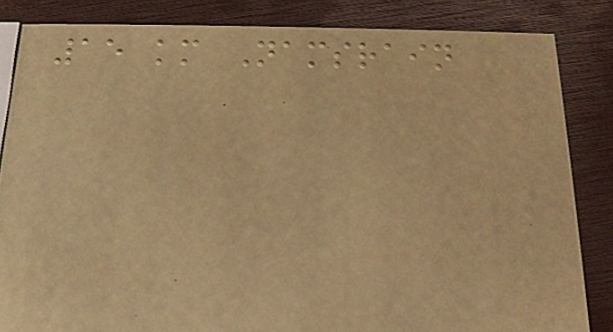15 km Namsrain
